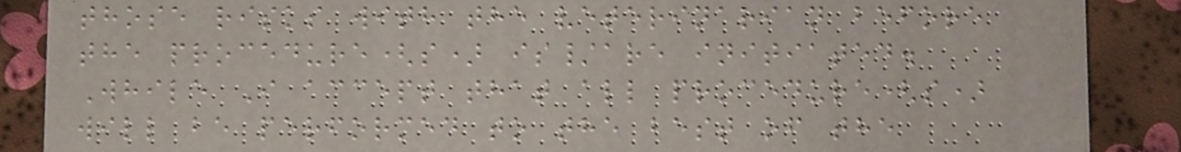those risks with the veterinarian before
the procedure(s) is/are initiated.
While I accept that all procedure(s)
will be performed to the best of the
